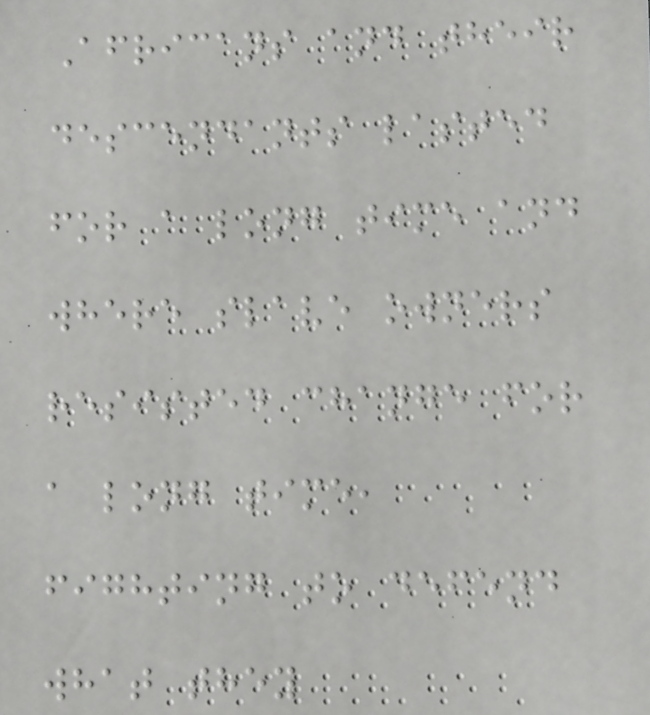Africans and their
descendants lasted
for a long time and
where slave owners
resisted change for
a long time,
fighting to defend
what they
